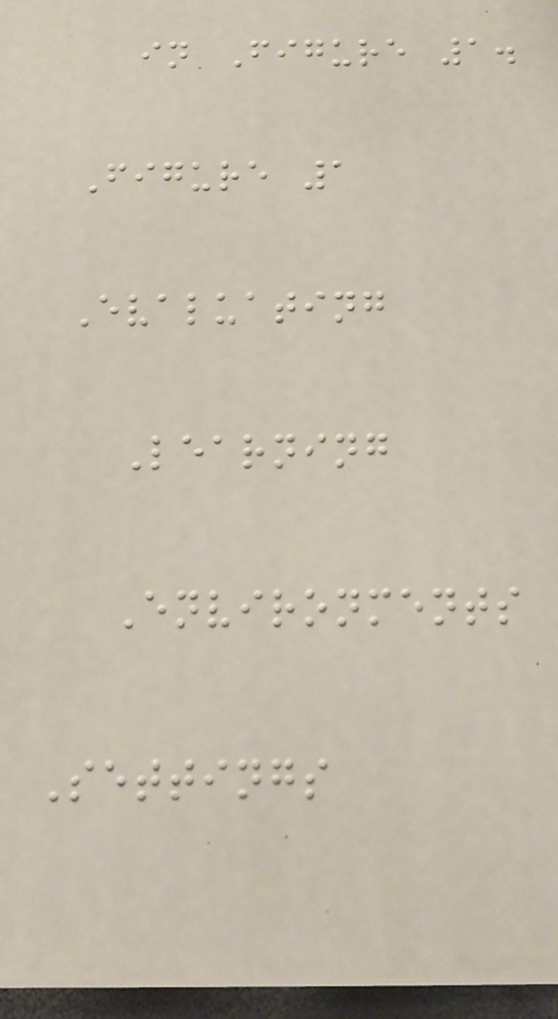in Figure 1.
Figure 1
Evaluating
Learning
Environments
Settings
